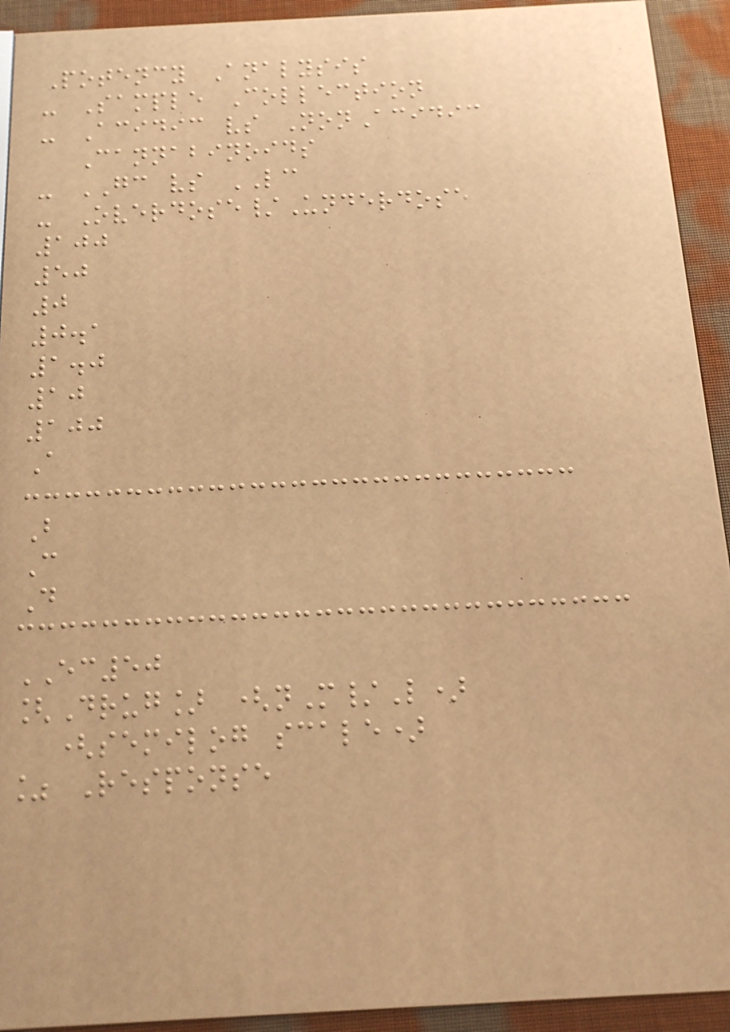Potency Analysis
- Sample Collection
- Acidic vs NonAcidic
Cannabinoids
- GC vs LC
- Overdose/Underdose
100
50
0
0.1
1.0
10
100
A
B
C
D
EC50
[Drug] (nM/L)
(semilog scale)
% Response
